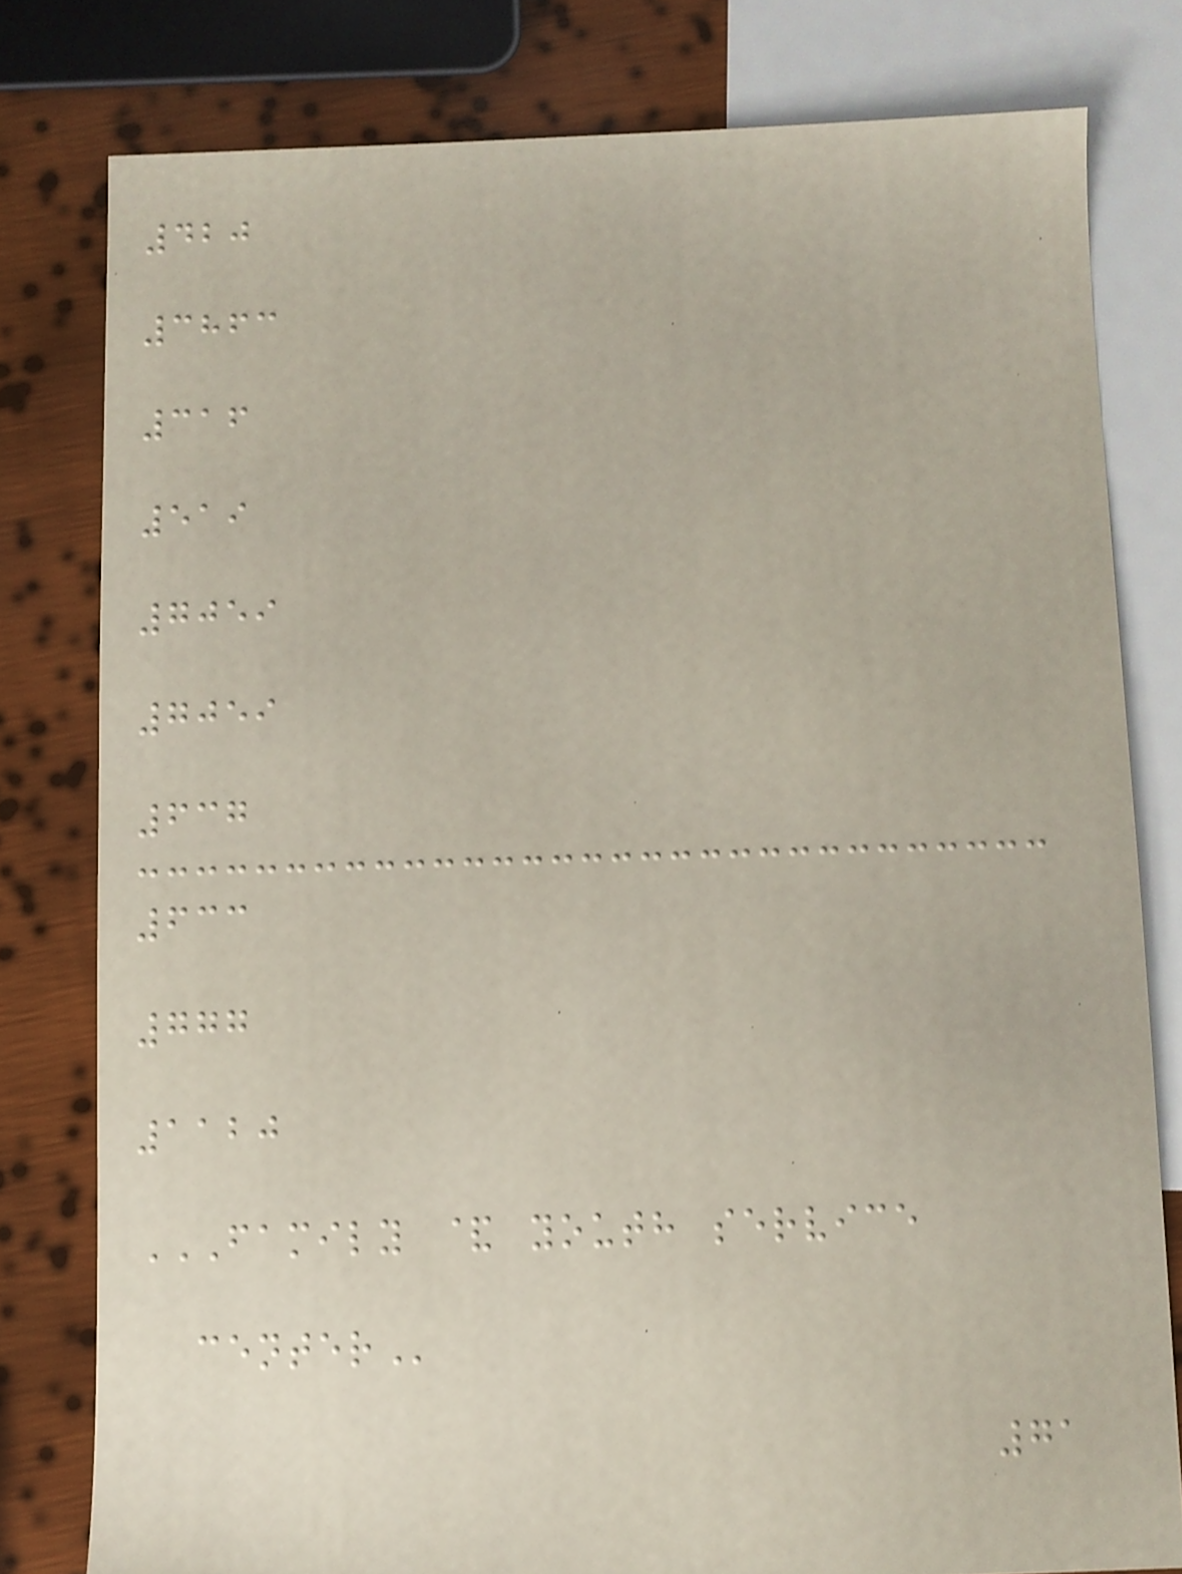420
3863
316
519
7059
7059
637
633
777
1120
FAMILY & YOUTH SERVICE
CENTER
71
